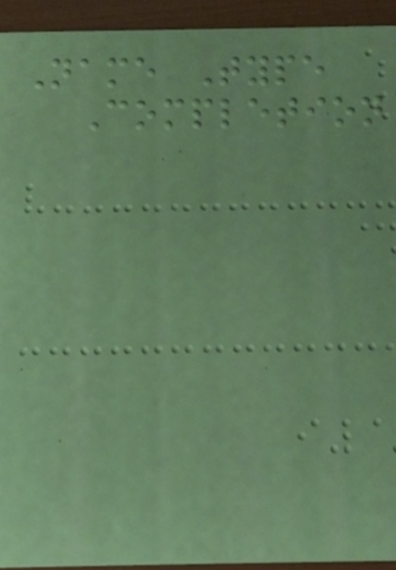Name Type
Completion
